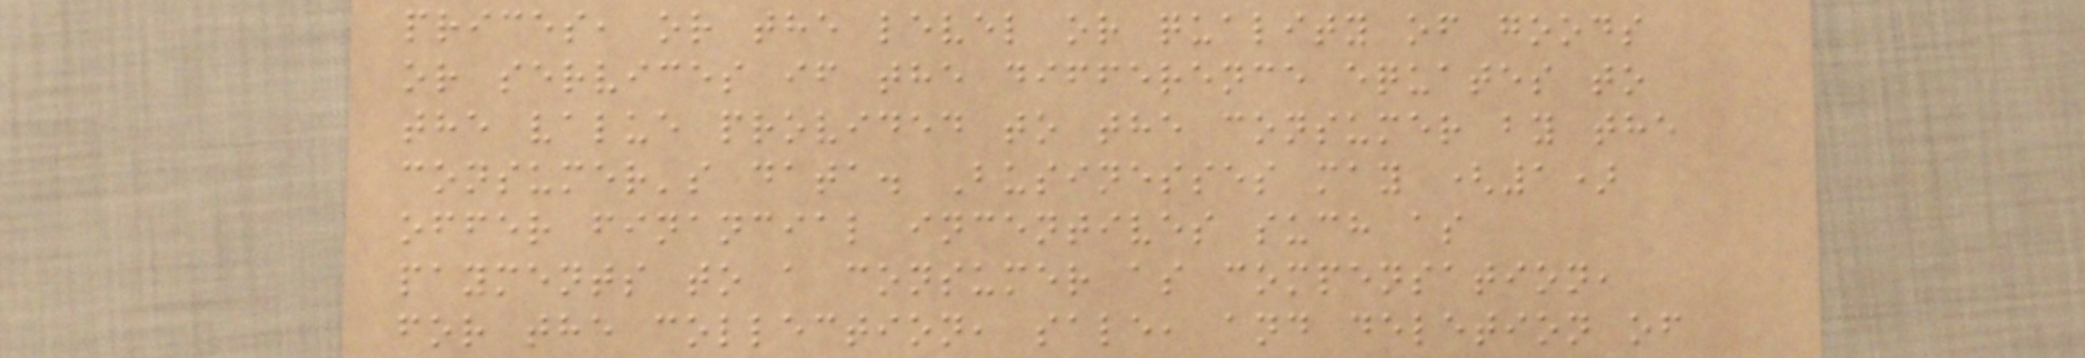prices, or the level or quality of goods
or services if the difference equates to
the value provided to the consumer by the
consumer's data. Businesses may (1)
offer financial incentives such as
payments to a consumer as compensation,
for the collection, sale, and deletion of
